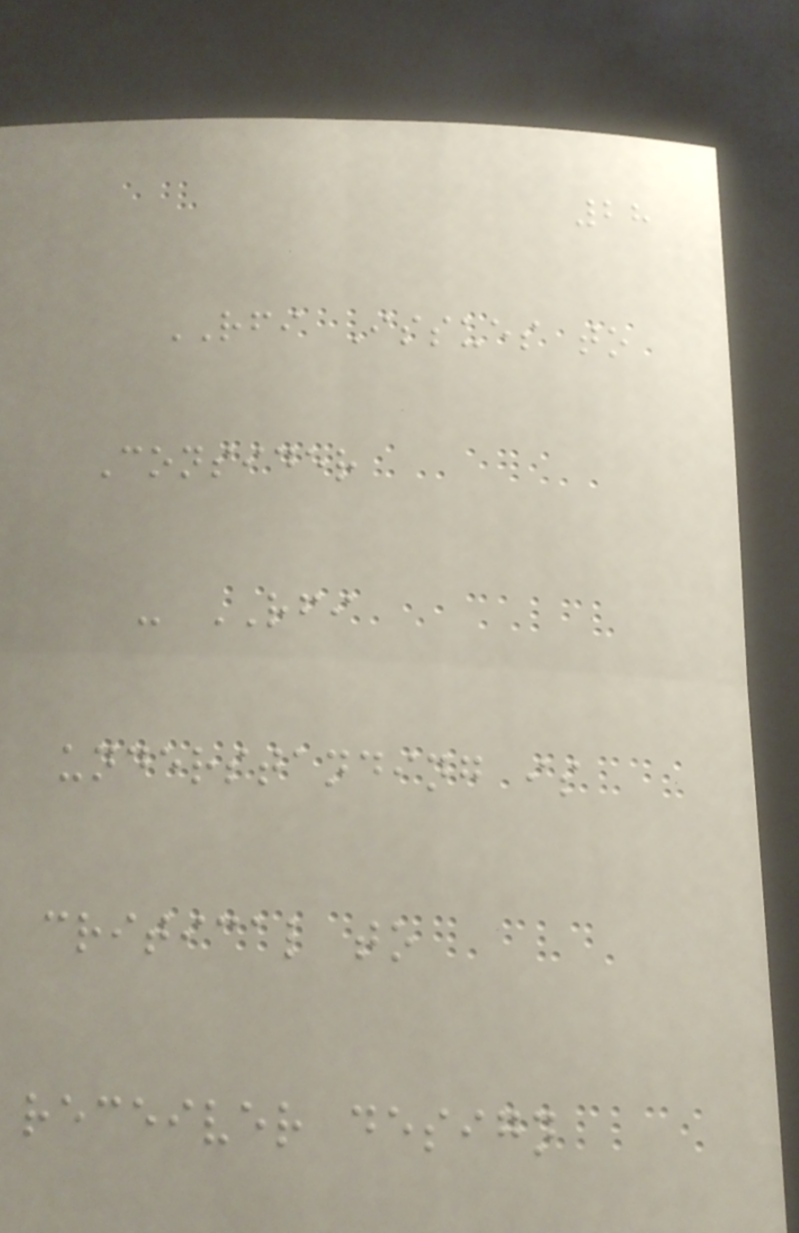28
RFI Issues to
Consider
- RFI
understanding is
critical to
receiver design
